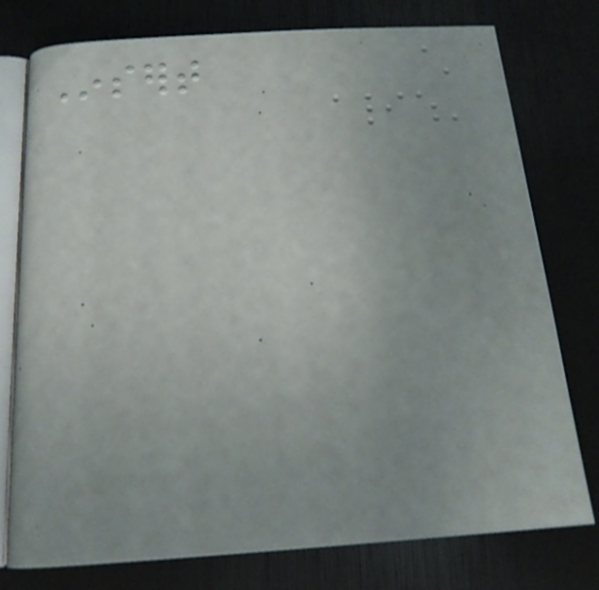Insert
